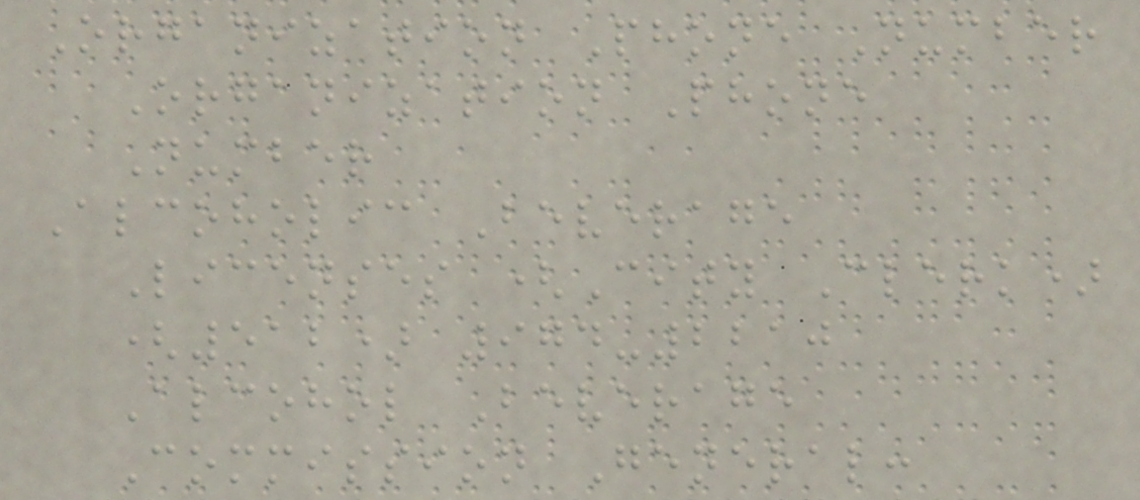Organization Phone Number
Organization Phone
Number
Alcoholic Beverage
Licenses (City Clerk)
(512) 974-2210
Alcohol Beverage
Commission General:
